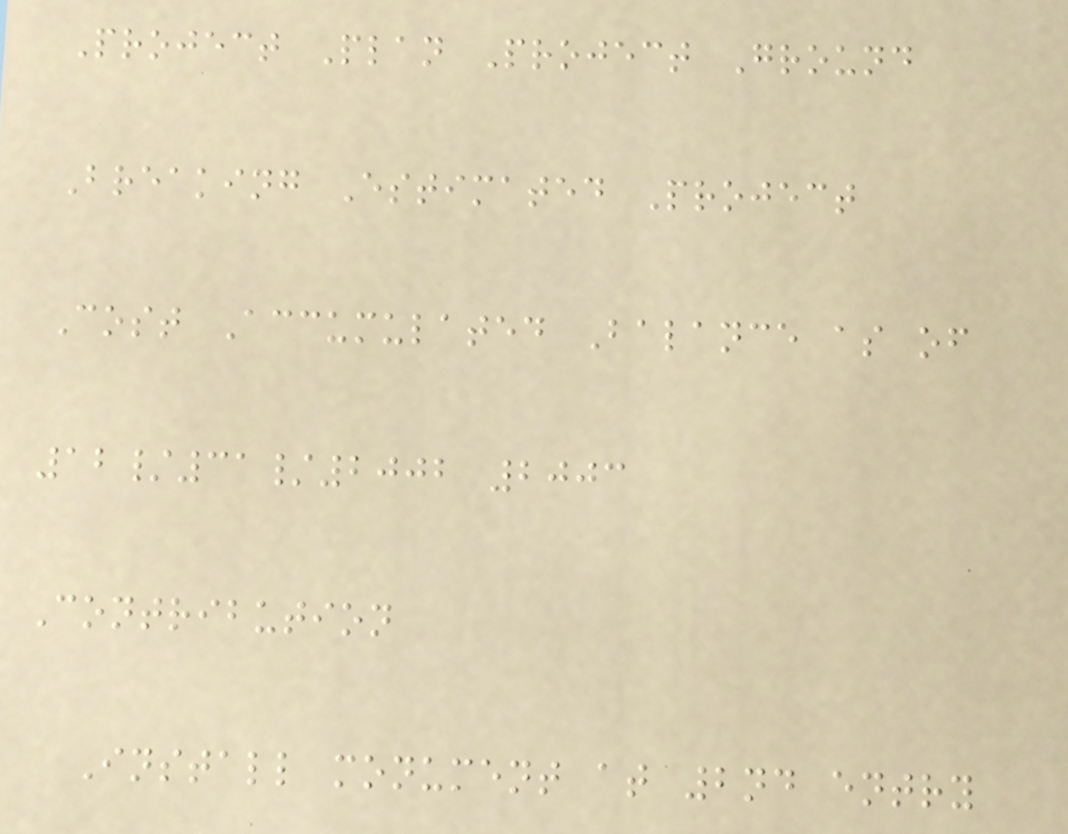Project Plan Project Ground
Breaking Estimated Project
Cost Accumulated Balance as of
12/31/2002 2003
Contribution
Install monument at 2nd entry
